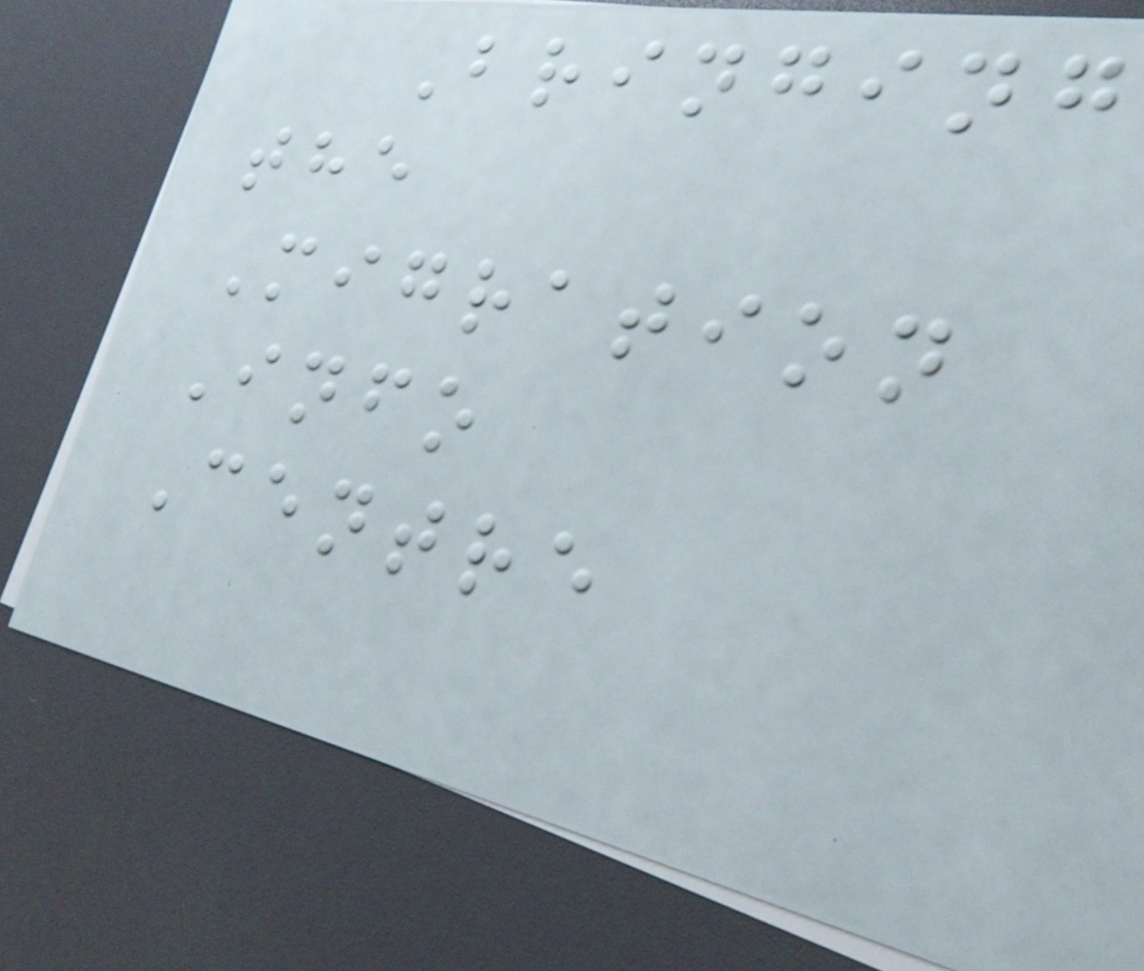Bringing
the
Migration
Info
Centre
